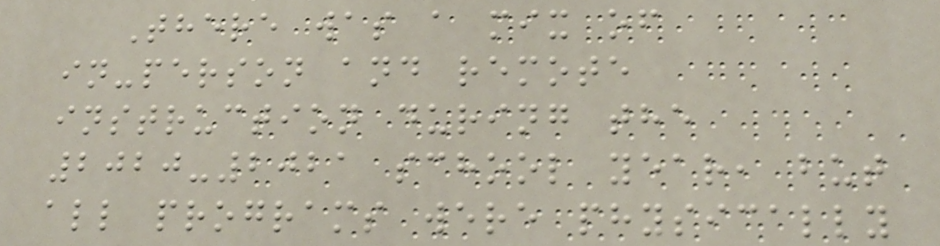There was a mix of
in-person and remote
instruction during the
2020-2021 school year, but
all programs were physically
